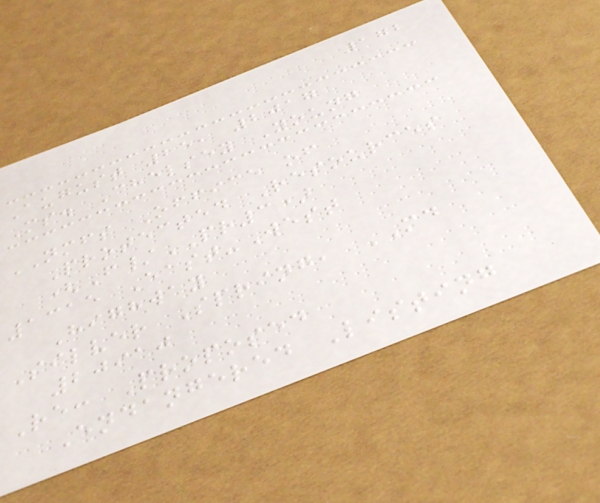172
August 25, 2017
Ms. Chelsey Young
NMFS Office of
Protected Resources
(F/PR3)
1315 East-West
Highway
Silver Spring, MD
20910
Re: Proposed
Endangered Listing
